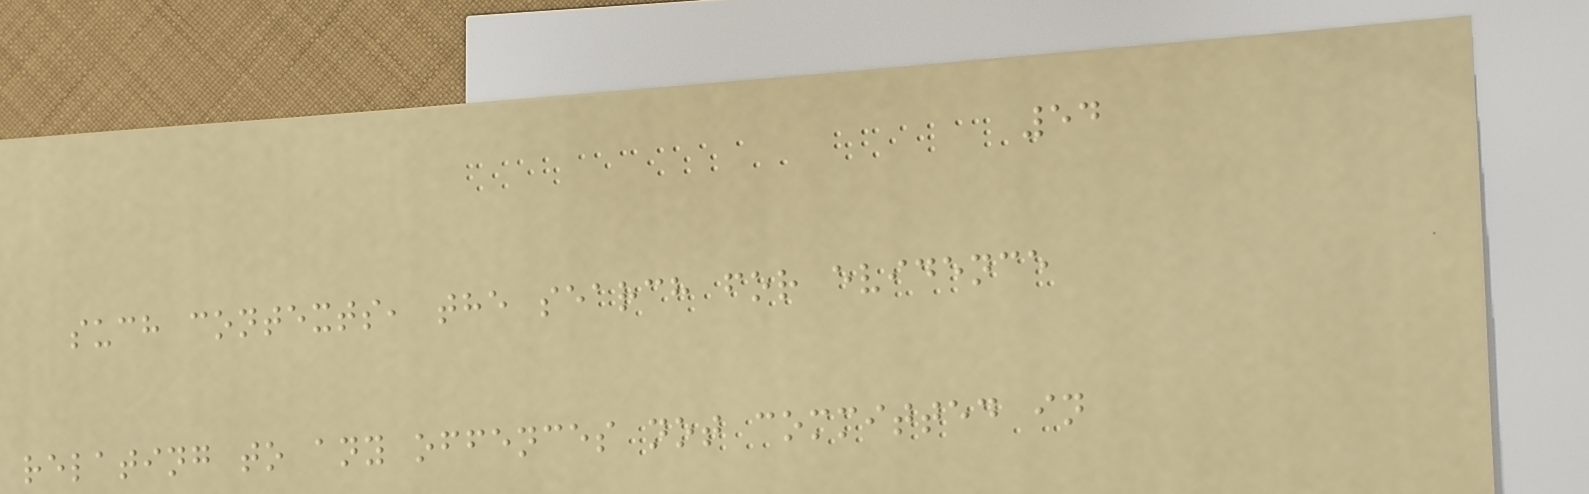54
such contexts, the search for evidence
relating to any offences not committed in
